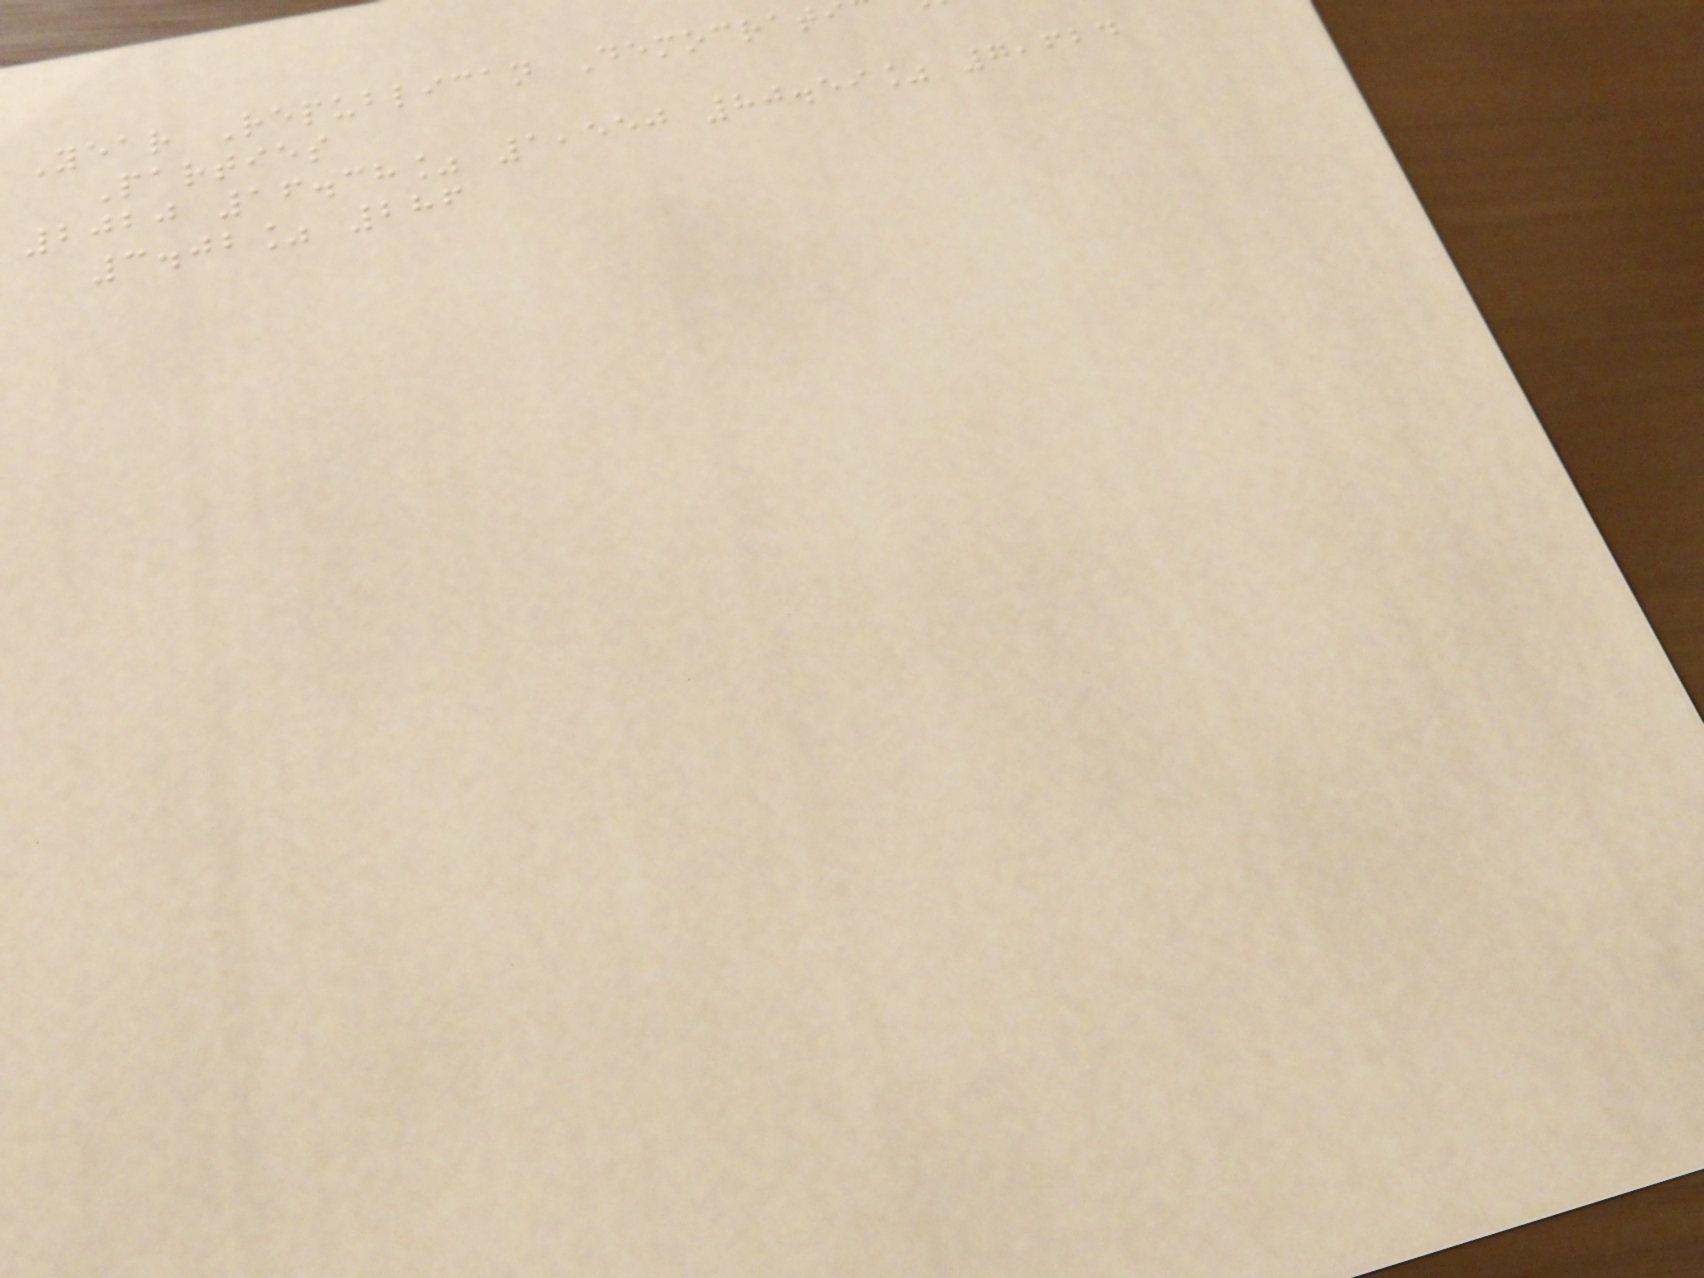Year Republican Democrati
Parties
2020 16.38% 1,550 80.59% 7,624
3.02% 286
